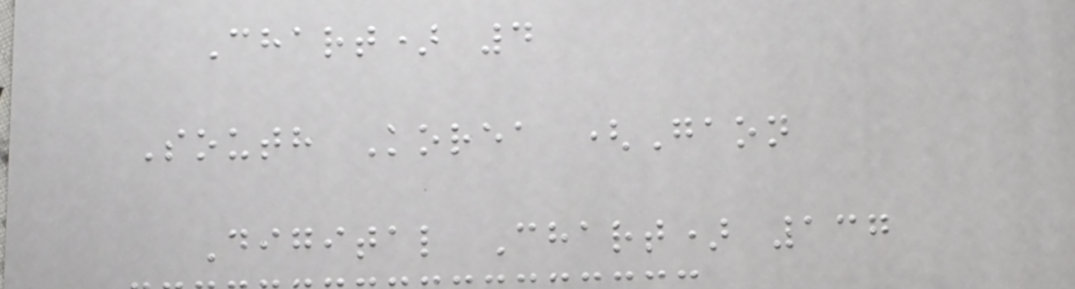Chart) 4
South Korea (Gaon
Digital Chart) 137
